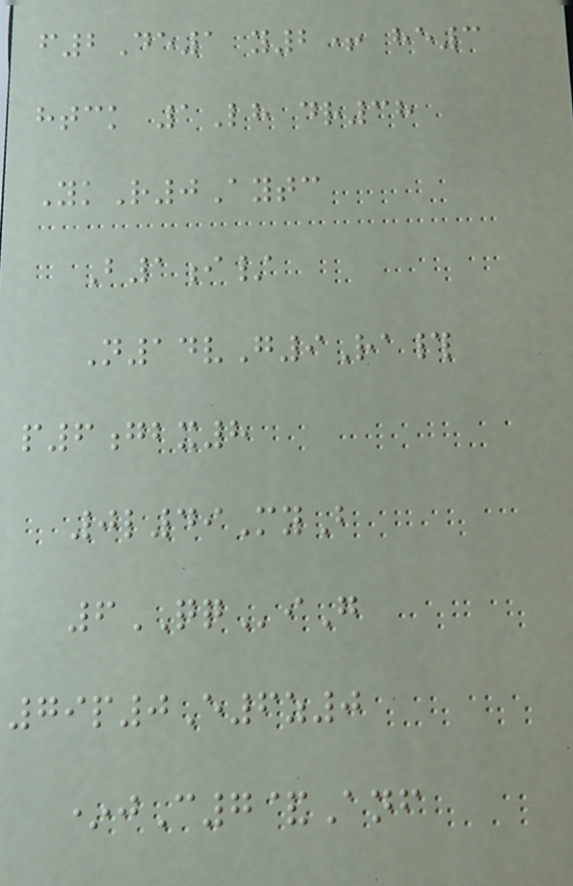f2De1 y2+ he3
htck 1Lh dr38
YkR0Aytc
B1i/
N14vG9Ra#
p6gbx8
0l49MyB
6QQiG
79p0E6z0
*jC7&Anf
